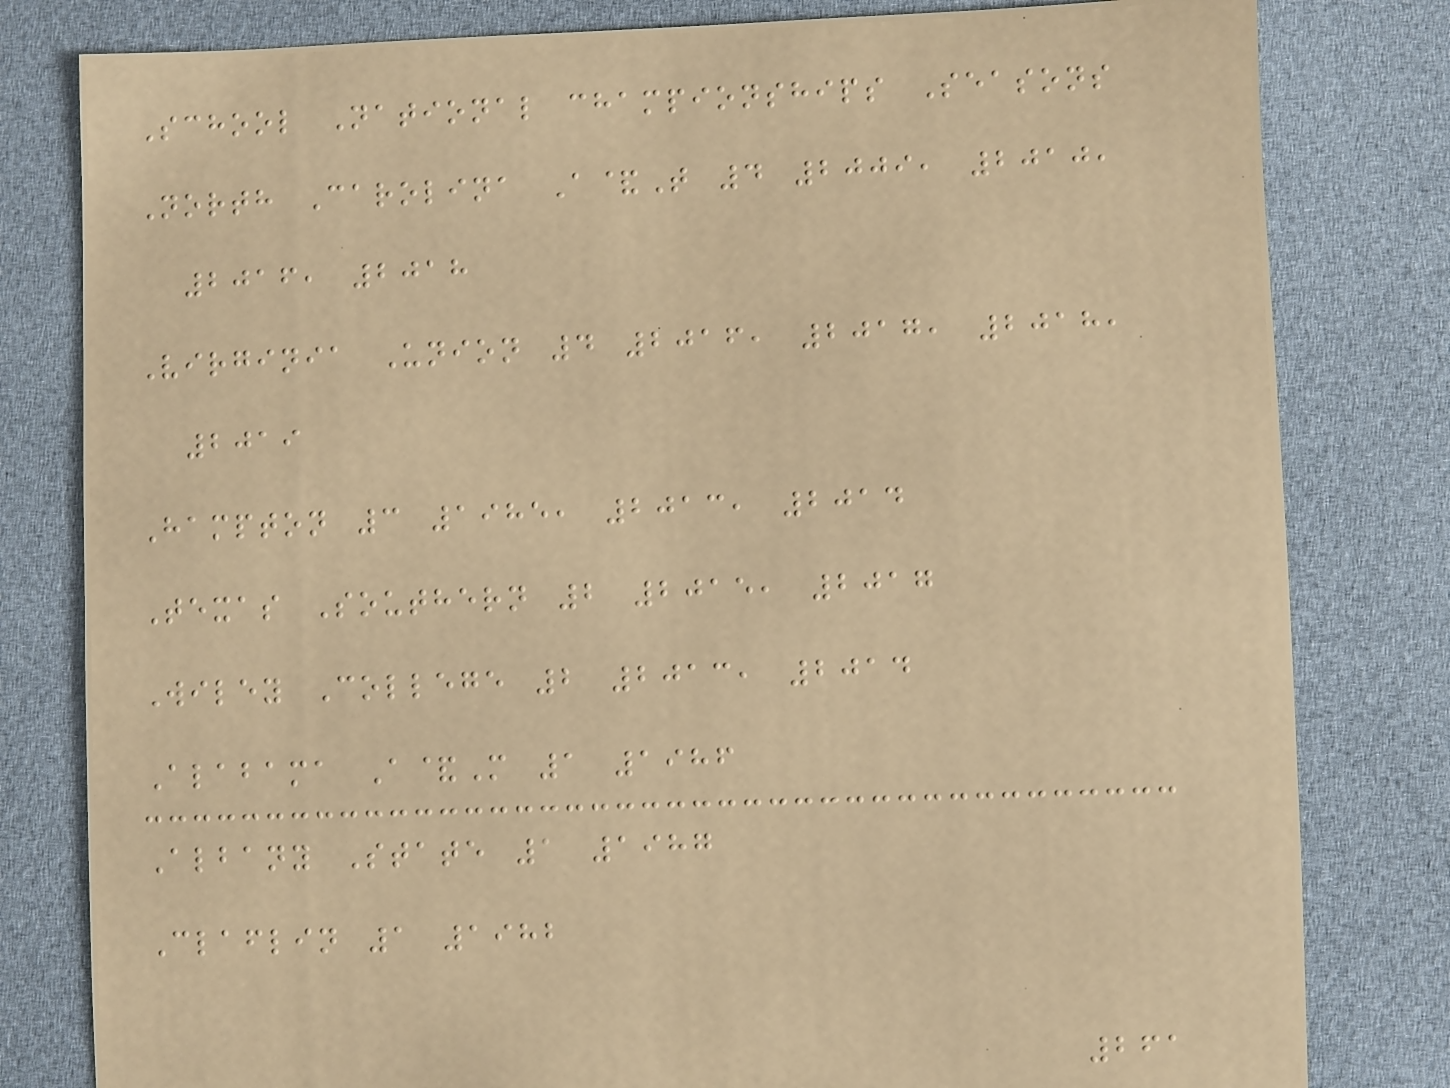School National championships Seasons
North Carolina A&T 4 2009, 2010,
2016, 2018
Virginia Union 4 2016, 2017, 2018,
2019
Hampton 3 1985, 2013, 2014
Texas Southern 2 2015, 2017
Wiley College 2 2013, 2014
Alabama A&M 1 1986
Albany State 1 1987
Claflin 1 1982
261
